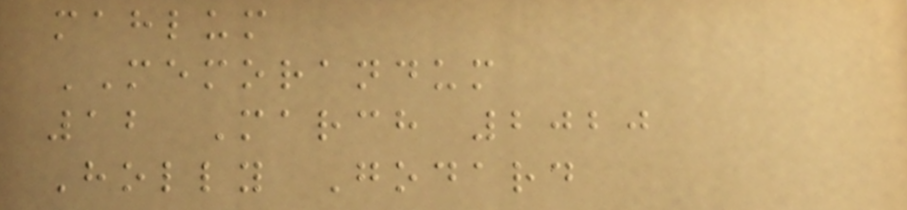mahlum
MEMORANDUM
12 March 2020
Holly Godard
